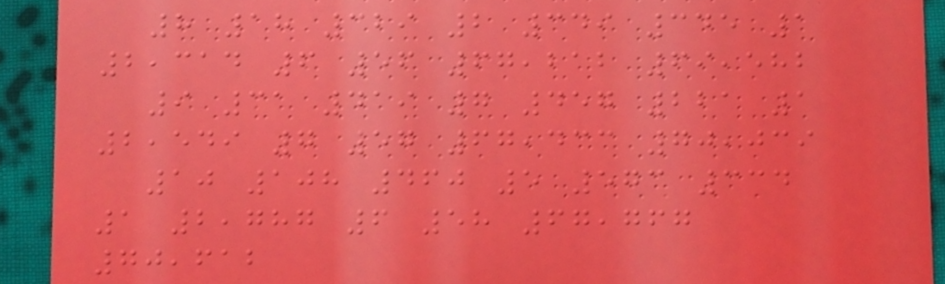8 18 329 2 349 345 1
2,314 6 56 67,212 69,582
9 31 419 7 457 221 1
2,549 7 57 67,433 70,039
10 108 460 5 573 334
1 2,787 6 58 67,767
70,612
